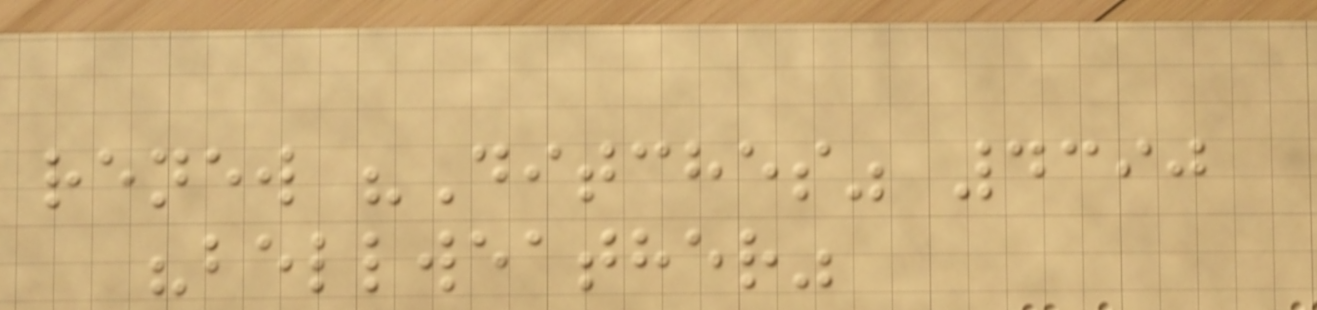renew "Ditches" 4390
"bellweather"
